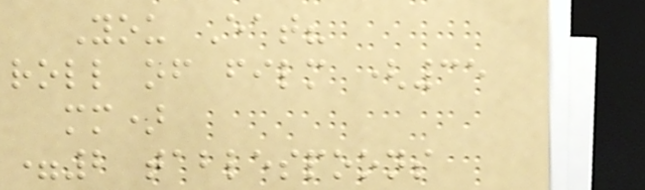You Eat?
roll of film (35
mm)
=2 tablespoons
